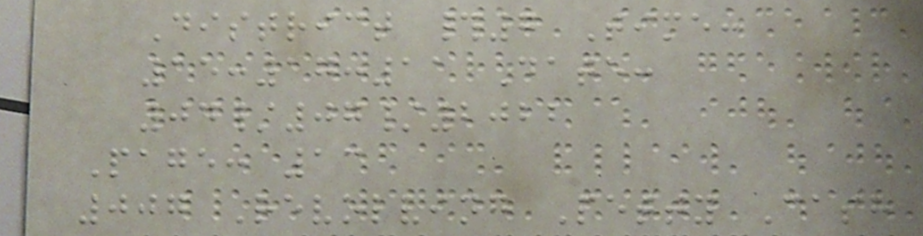District #7 Time:
15:17:11 Date:
04/07/2022
Page: 13
007 Revolving Petty Cash
